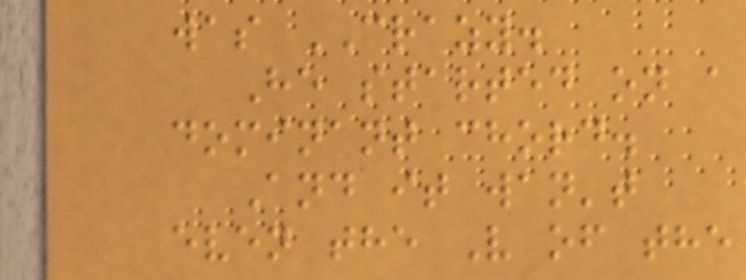was CRAZY.
He started on a
dominant chord.
And it wan't
even the V of the
